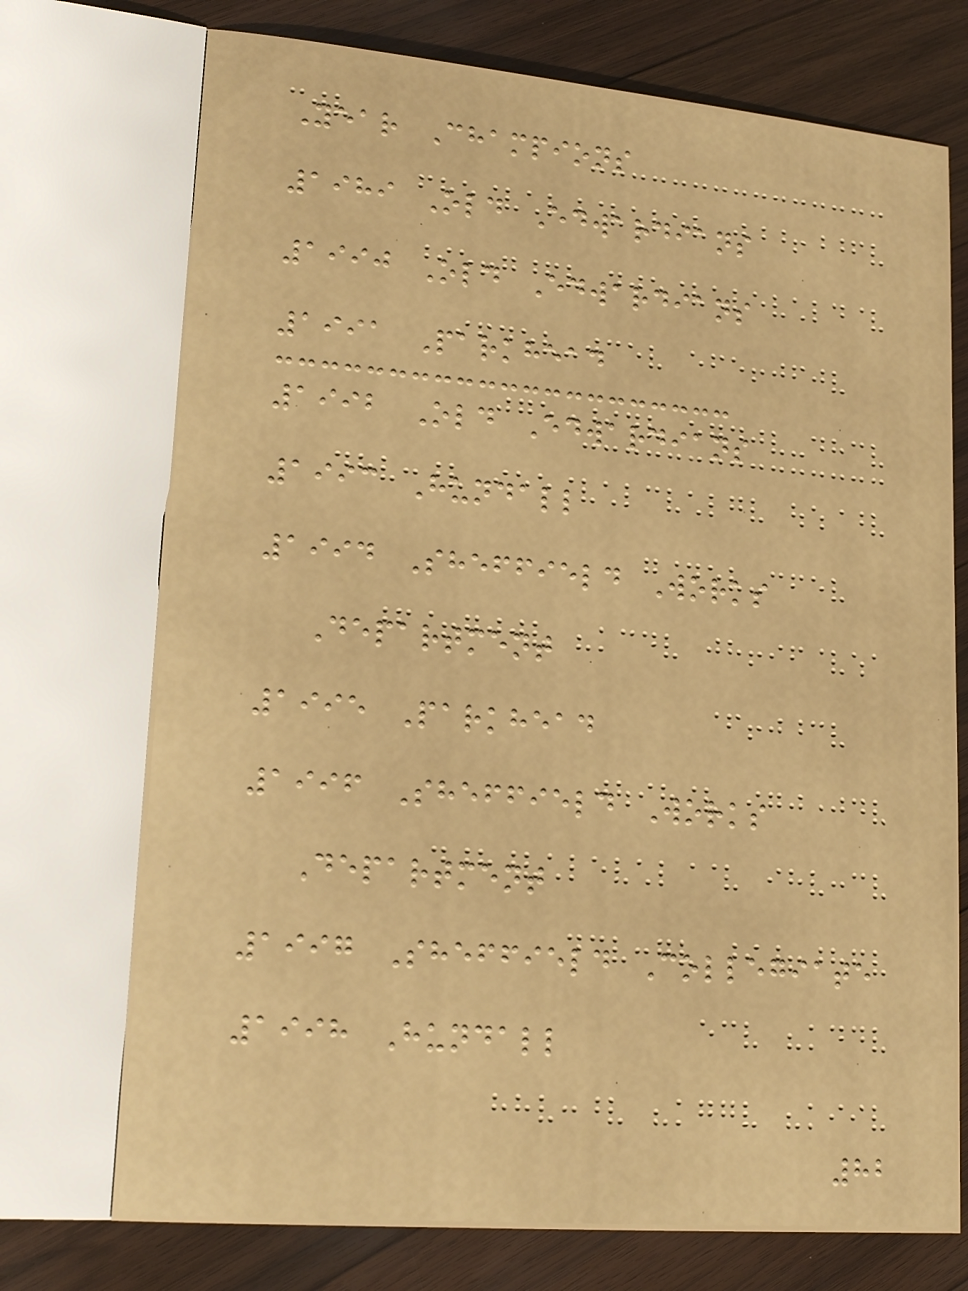Year Champions
1989 Old Edwardians
1990 Old Edwardians
1991 Parkhead
1992 Old Edwardians
1993 Hundall
1994 Sheffield Works
Department
1995 Parkhead
1996 Sheffield Works
Department
1997 Sheffield Collegiate
1998 Hundall
82
